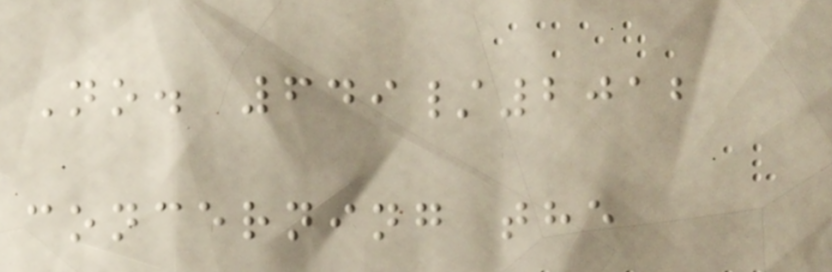No. 649/2012
concerning the
